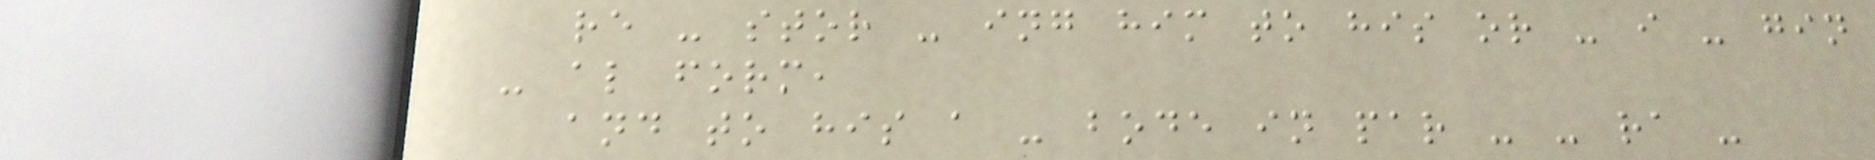re - stor - ing him to his or - i - gin
- al form,
and to his a - bode in par - - ra -
